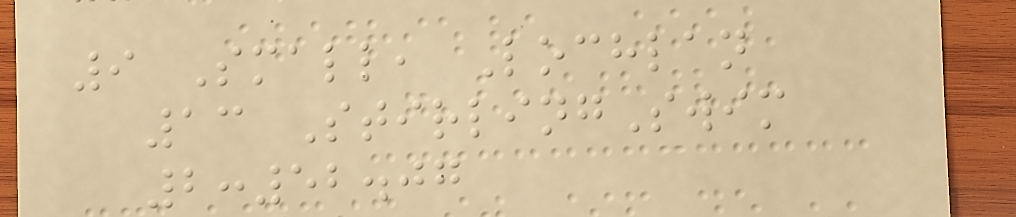9 Small, Lochlan
13 StirlingSwim
2:52.07
